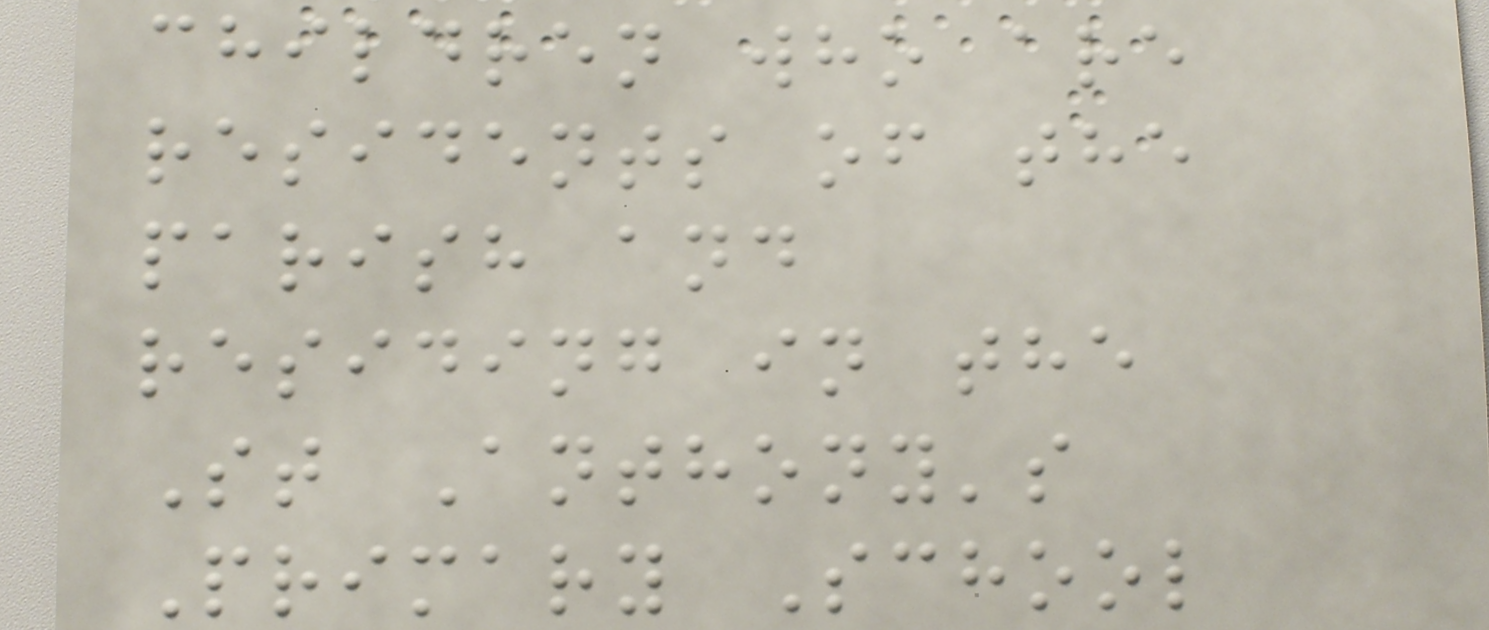children who are
residents of the
parish and
residing in the
St Anthony's
Primary School
